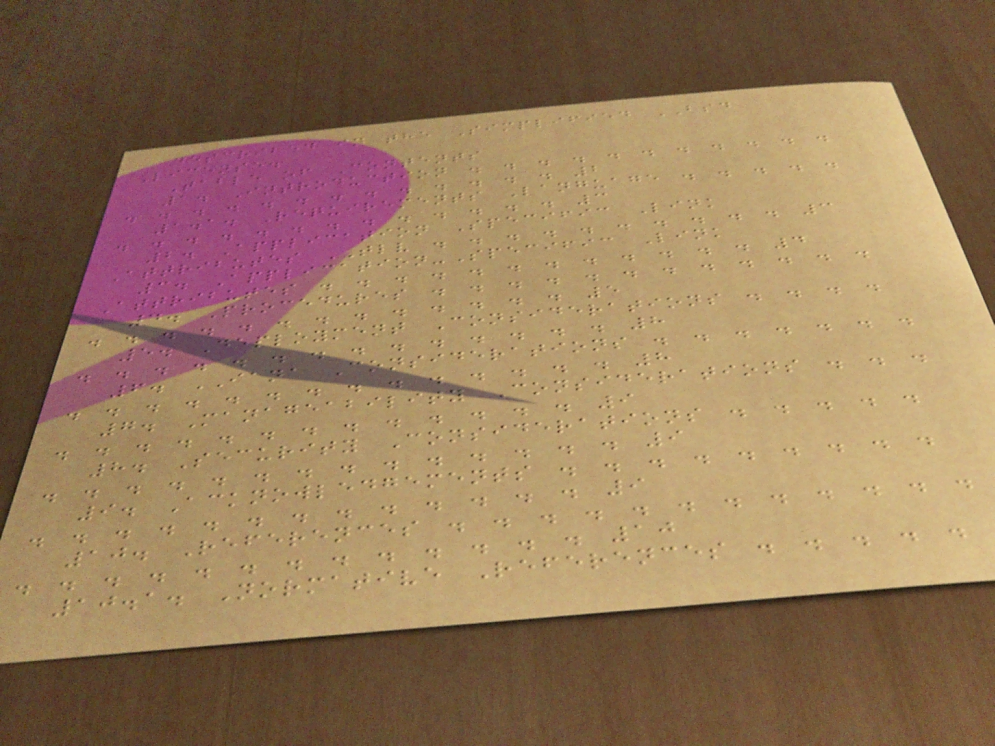described in the Simplified BSD
License.
Table of Contents
1. Introduction . . . . . . . . . . .
. . . . . . . . . . . . . 2
1.1. Requirements Language . . . . .
. . . . . . . . . . . . . 3
2. Application Specific Link
Attributes TLV . . . . . . . . . . 3
3. Application-Specific Link
Attributes . . . . . . . . . . . . 4
4. Procedures . . . . . . . . . . . .
. . . . . . . . . . . . . 5
5. Deployment Considerations . . . .
. . . . . . . . . . . . . . 8
6. IANA Considerations . . . . . . .
. . . . . . . . . . . . . . 8
7. Manageability Considerations . . .
. . . . . . . . . . . . . 9
8. Security Considerations . . . . .
. . . . . . . . . . . . . . 9
9. Acknowledgements . . . . . . . . .
. . . . . . . . . . . . . 9
10. References . . . . . . . . . . . .
. . . . . . . . . . . . . 10
10.1. Normative References . . . . .
